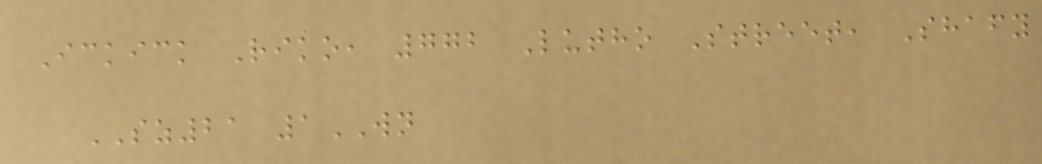Ickick Riko, 772 Lutho Street, Shafy
SZ21 1WN
